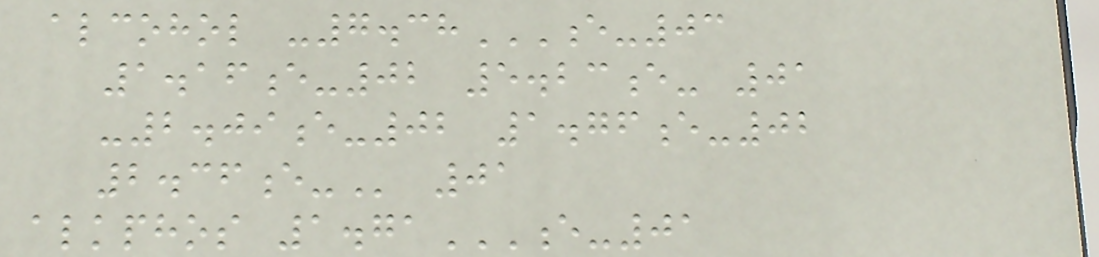alcohol -7.38E-03
1.16E-02 5.23E- 01
-2.09E-02 1.76E-02
2.36E- 01
alkphos 1.71E-01
